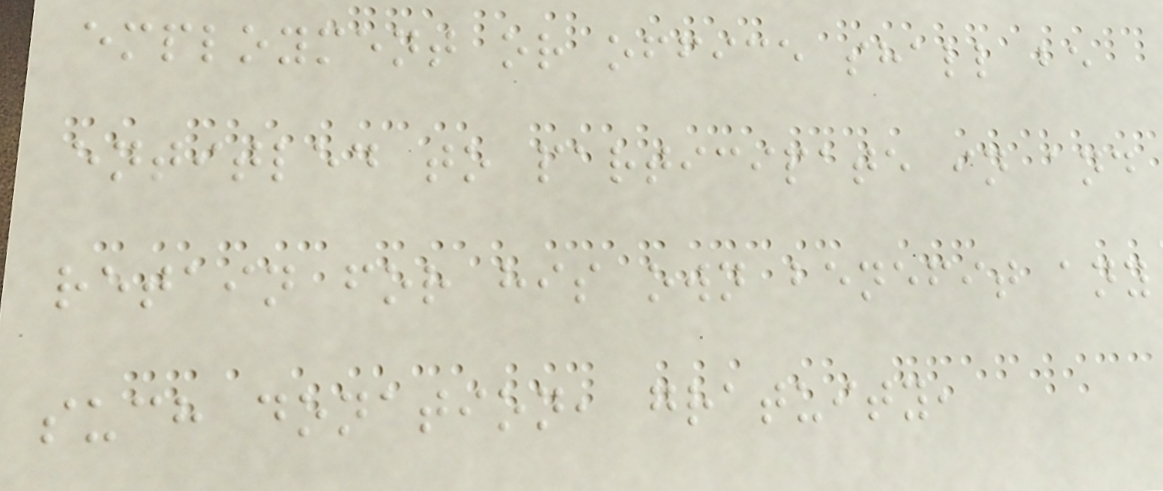employment or office shall be
entitled to participate in and
retain for his own benefit any
such donation, gratuity,
